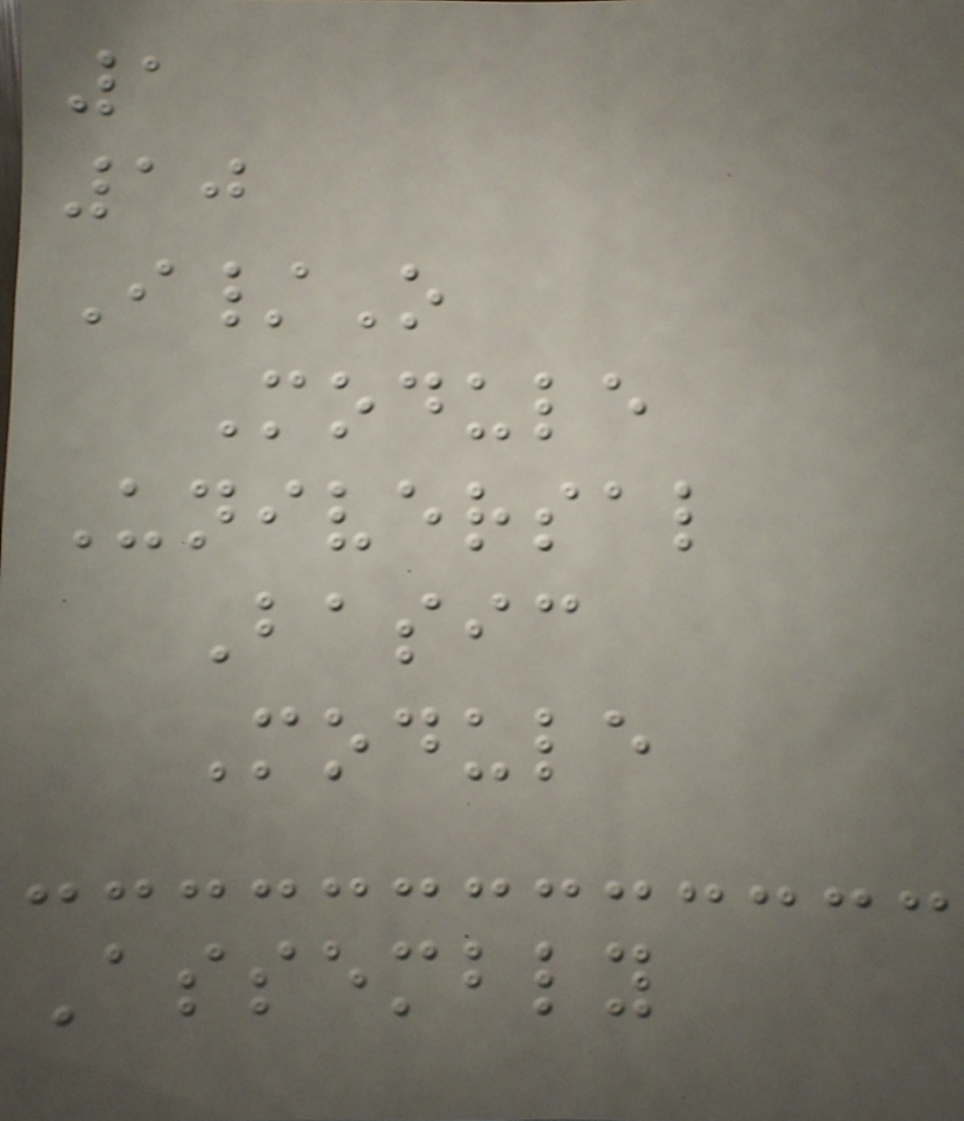1
10
I/O
Module
Universal
Basic
Module
Assembly
